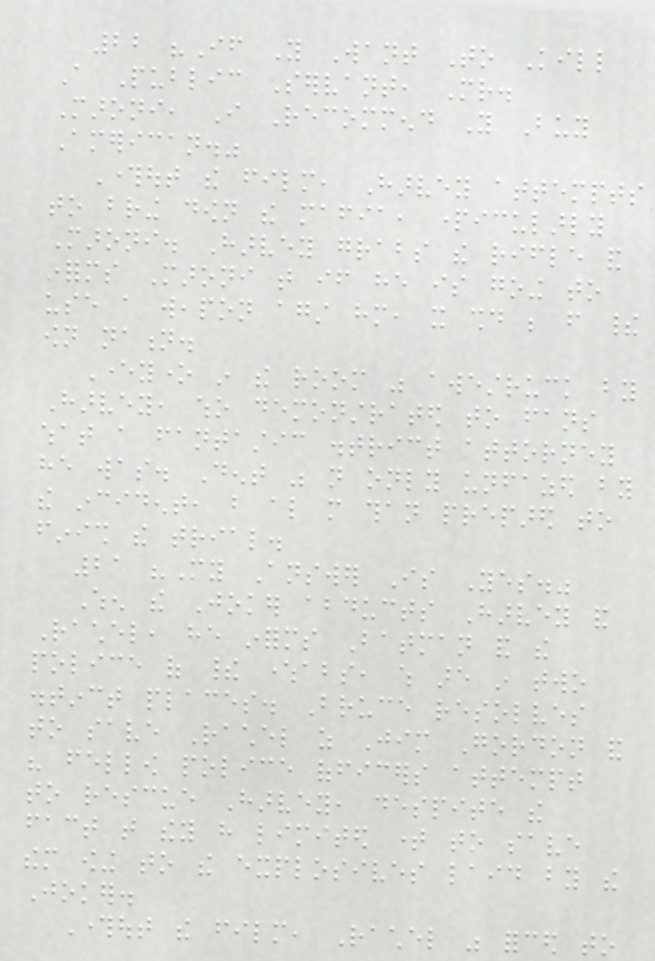22 "If You Want To Kill
A Public Servant, Mr.
Maroni, I Recommend You Buy
American."
Throughout the film, Harvey attempts
to bring down the mafia, particularly
Maroni. Harvey grabs the rifle and
informs Maroni that if he is going to
use a weapon against him, it should be from their
own nation.
Everyone in the room was awestruck by
Harvey, who demonstrated to fans
what a fantastic district attorney
he was. Dent was not only unfazed by
the incident, but also more than prepared to
finish the trial.
21 "My Answer Is Yes."
When the Joker abducts Harvey and
Rachel, he informs Batman and the
police of their whereabouts, which are in two
distinct places. Bruce resolves
to save Rachel as Jim Gordon and
his fellow police officers attempt
to rescue Harvey, despite the
fact that they have limited time to save
them owing to the explosives laid by the
Joker.
Throughout the film, Rachel was forced to
